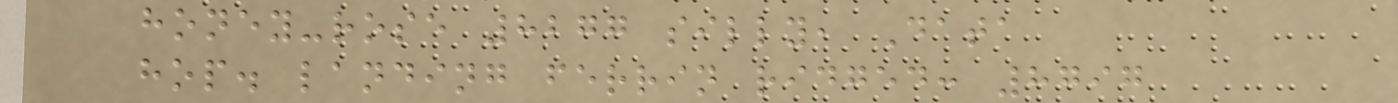honey-rose 8277 silly, Data
hop. landing ferrin ridged: 8797
